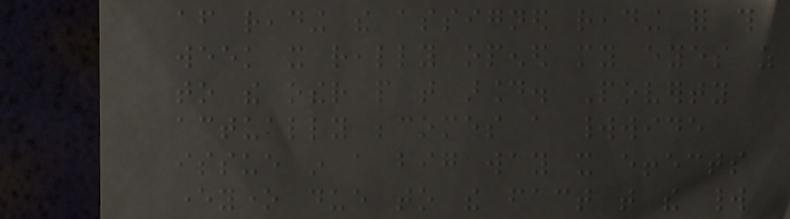after reading the assigned reading for this
week it really opened my eyes as
to the other people that around. Poverty
actually becomes a worldwide
issue in a big way it effects
everyone due to the fact that the world
